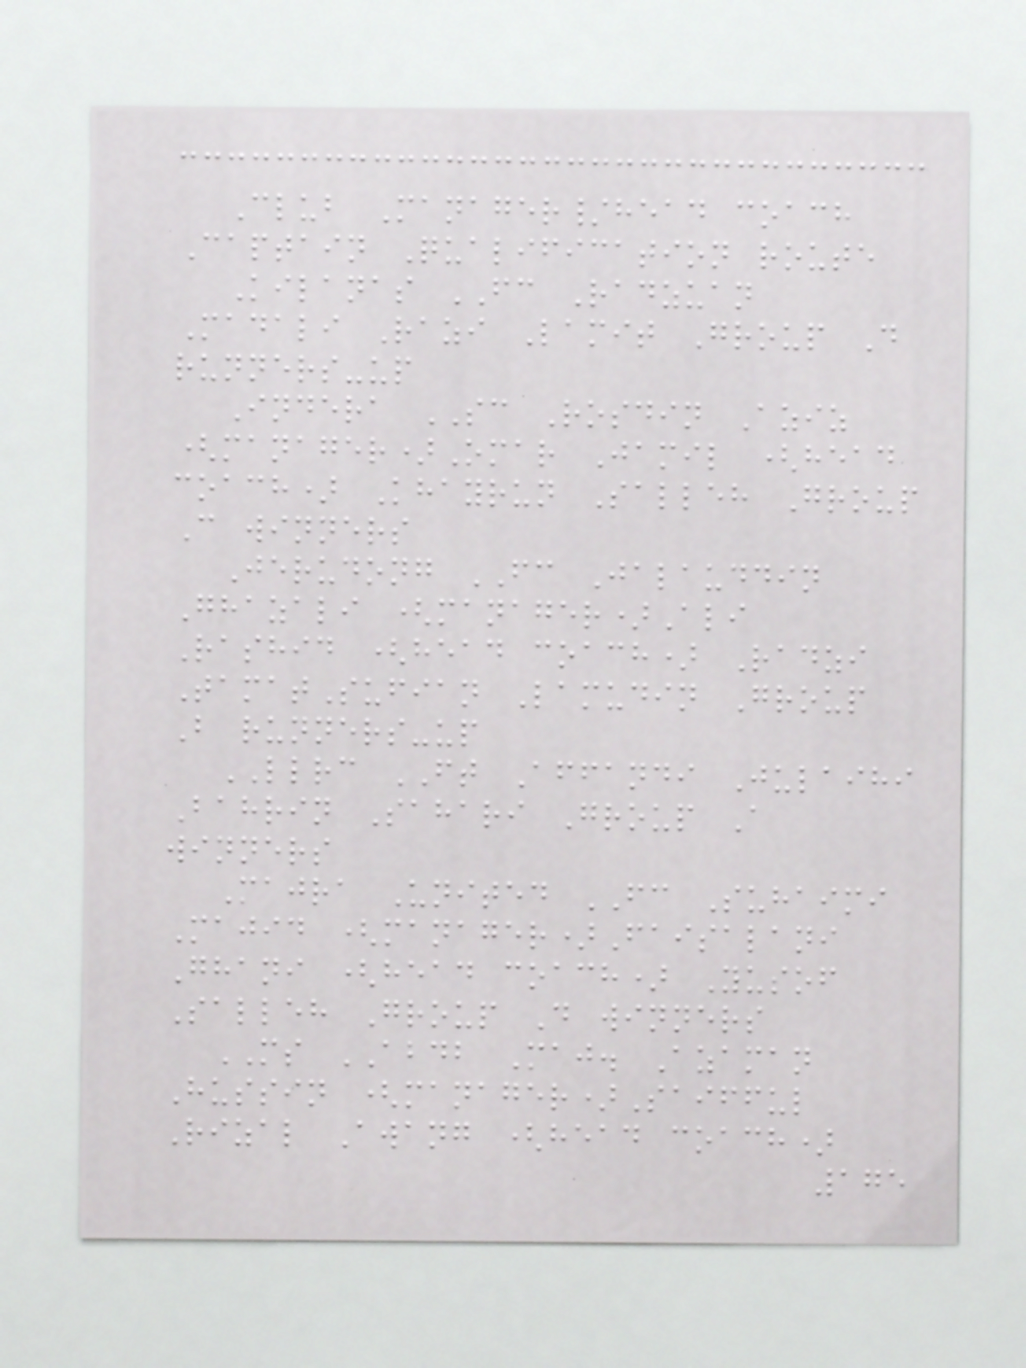Club Manager/head coach
Captain Qualification route
Kilanas FC Radzuan
Madali Razi Lamit Group D
runners-up
Indera SC Rosdin Aziz
(manager)Omar Jamil (head
coach) Khayrun Salleh Group
C winners
Jerudong FC Jalauddin
Ghazali (manager)Ali
Rashid (head coach) Radzi
TamatSufian Lamudin Group
B runners-up
LLRC FT Affandi Julaihi
Bahrin Sahari Group A
winners
Majra United FC Suhaimi
Majid (manager)Faisalani
Ghani (head coach) Yusof
Salleh Group D winners
MS ABDB Maj. Azaman
Hussin (manager)Saifful
Rizal Awang (head coach)
175
